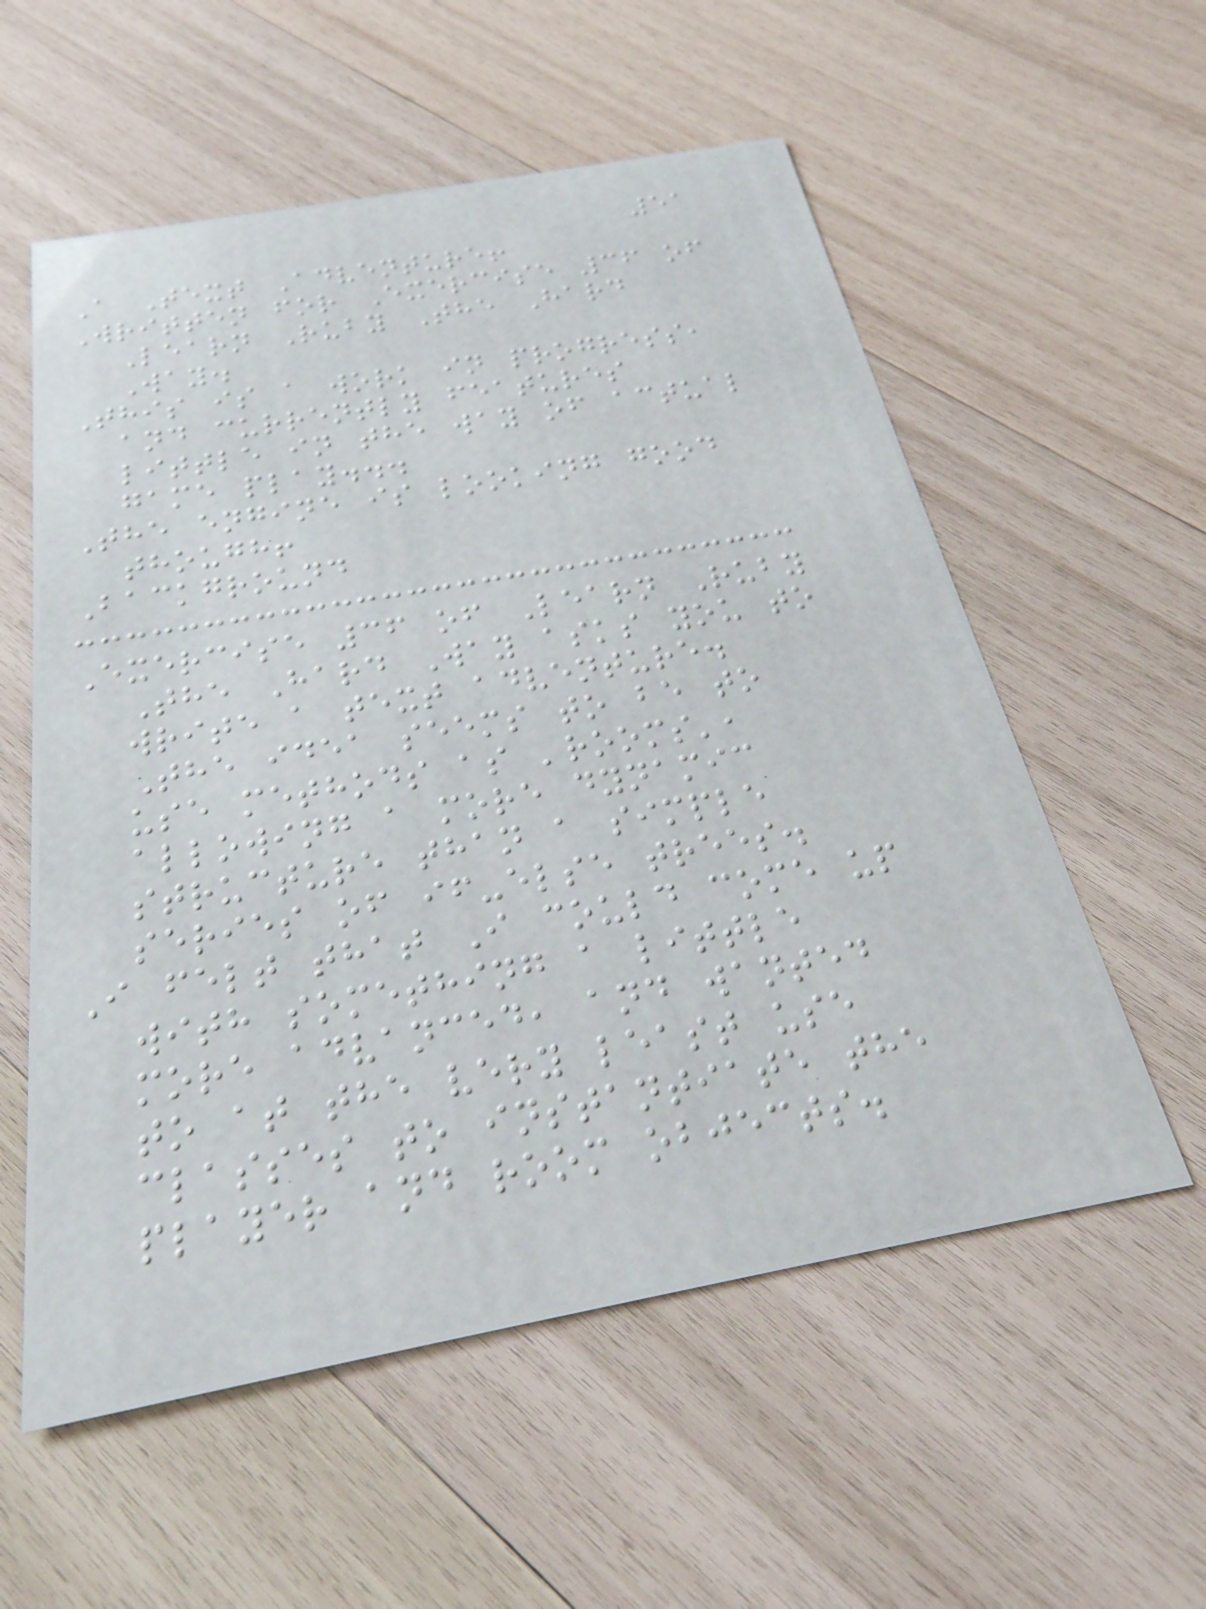51
A Text Adventure!
Written for Exercise 36 of
Learn Ruby The Hard
Way.
This is a work in progress,
and currently features
little in the way of actual
game play...
The engine is looking good
though!
Background
Exercise 36 of Learn Ruby
The Hard Way asks you to
write a text adventure.
The idea seems to be to
use methods as 'rooms',
allowing a more dynamic
structure than a simple
series of if-else trees.
I felt that I could come up
with something a little
more advanced, and wanted
to at the very least use
classes to instantiate the
player and room objects.
